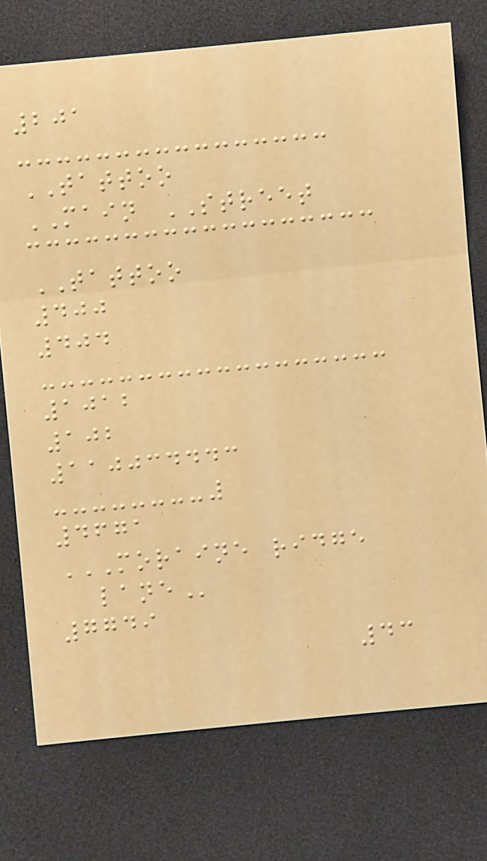201
TATTOO
MAIN STREET
TATTOO
400
404
1012
102
110034443
4671
MORAINE RIDGE
LANE
7749
43
